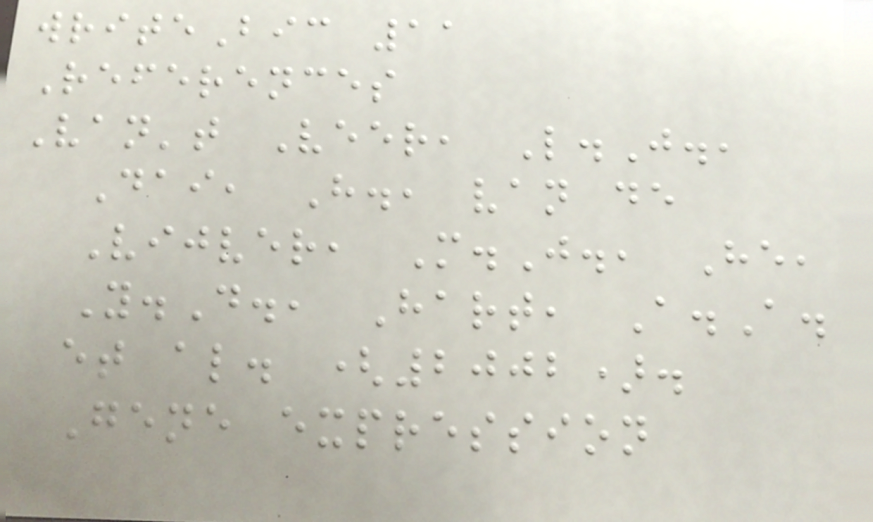writeBic 11
References
Van't Veer, L.J.,
Dai, H., van de
Vijver, M.J., He,
Y.D., Hart, A.A.
et al. (2002).
Gene expression
